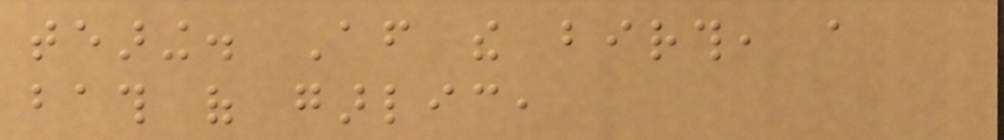tearing. After the birth, a
bath of garlic,
